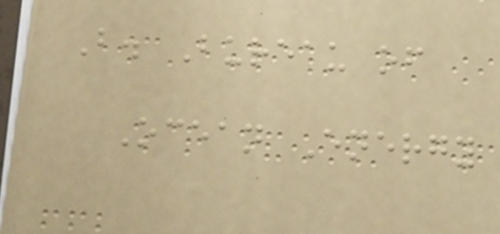B. Bureau of
Ocean Energy
